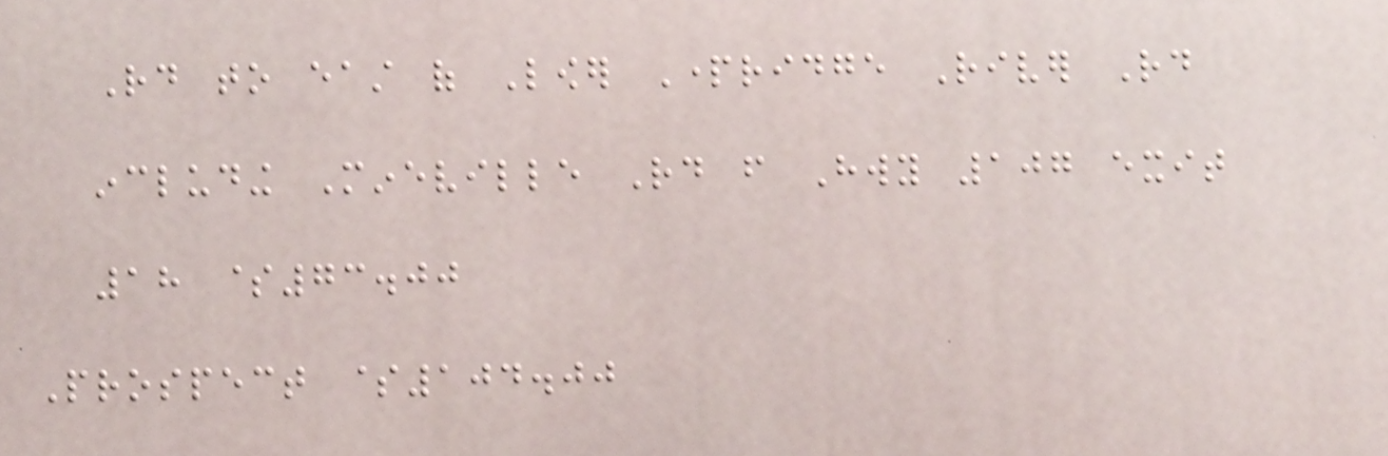Rd to east of Lower Partridge River Rd
including Mineville Rd from Hwy 107 exit
18 $73.00
Prospect $104.00
